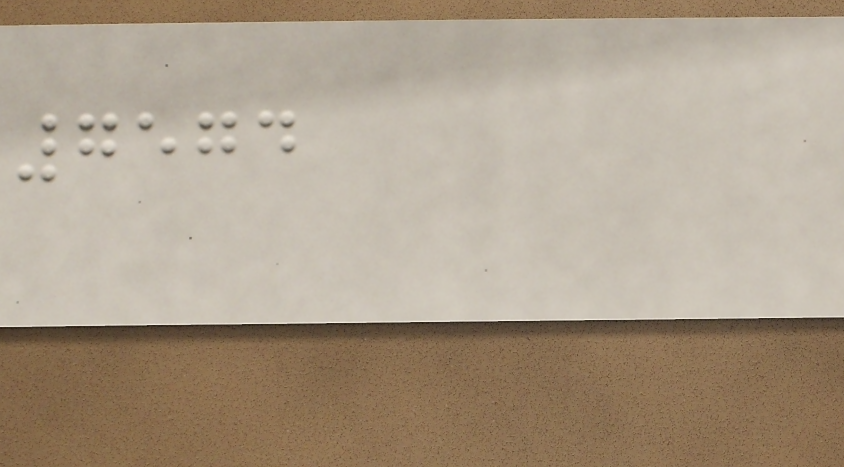7574
